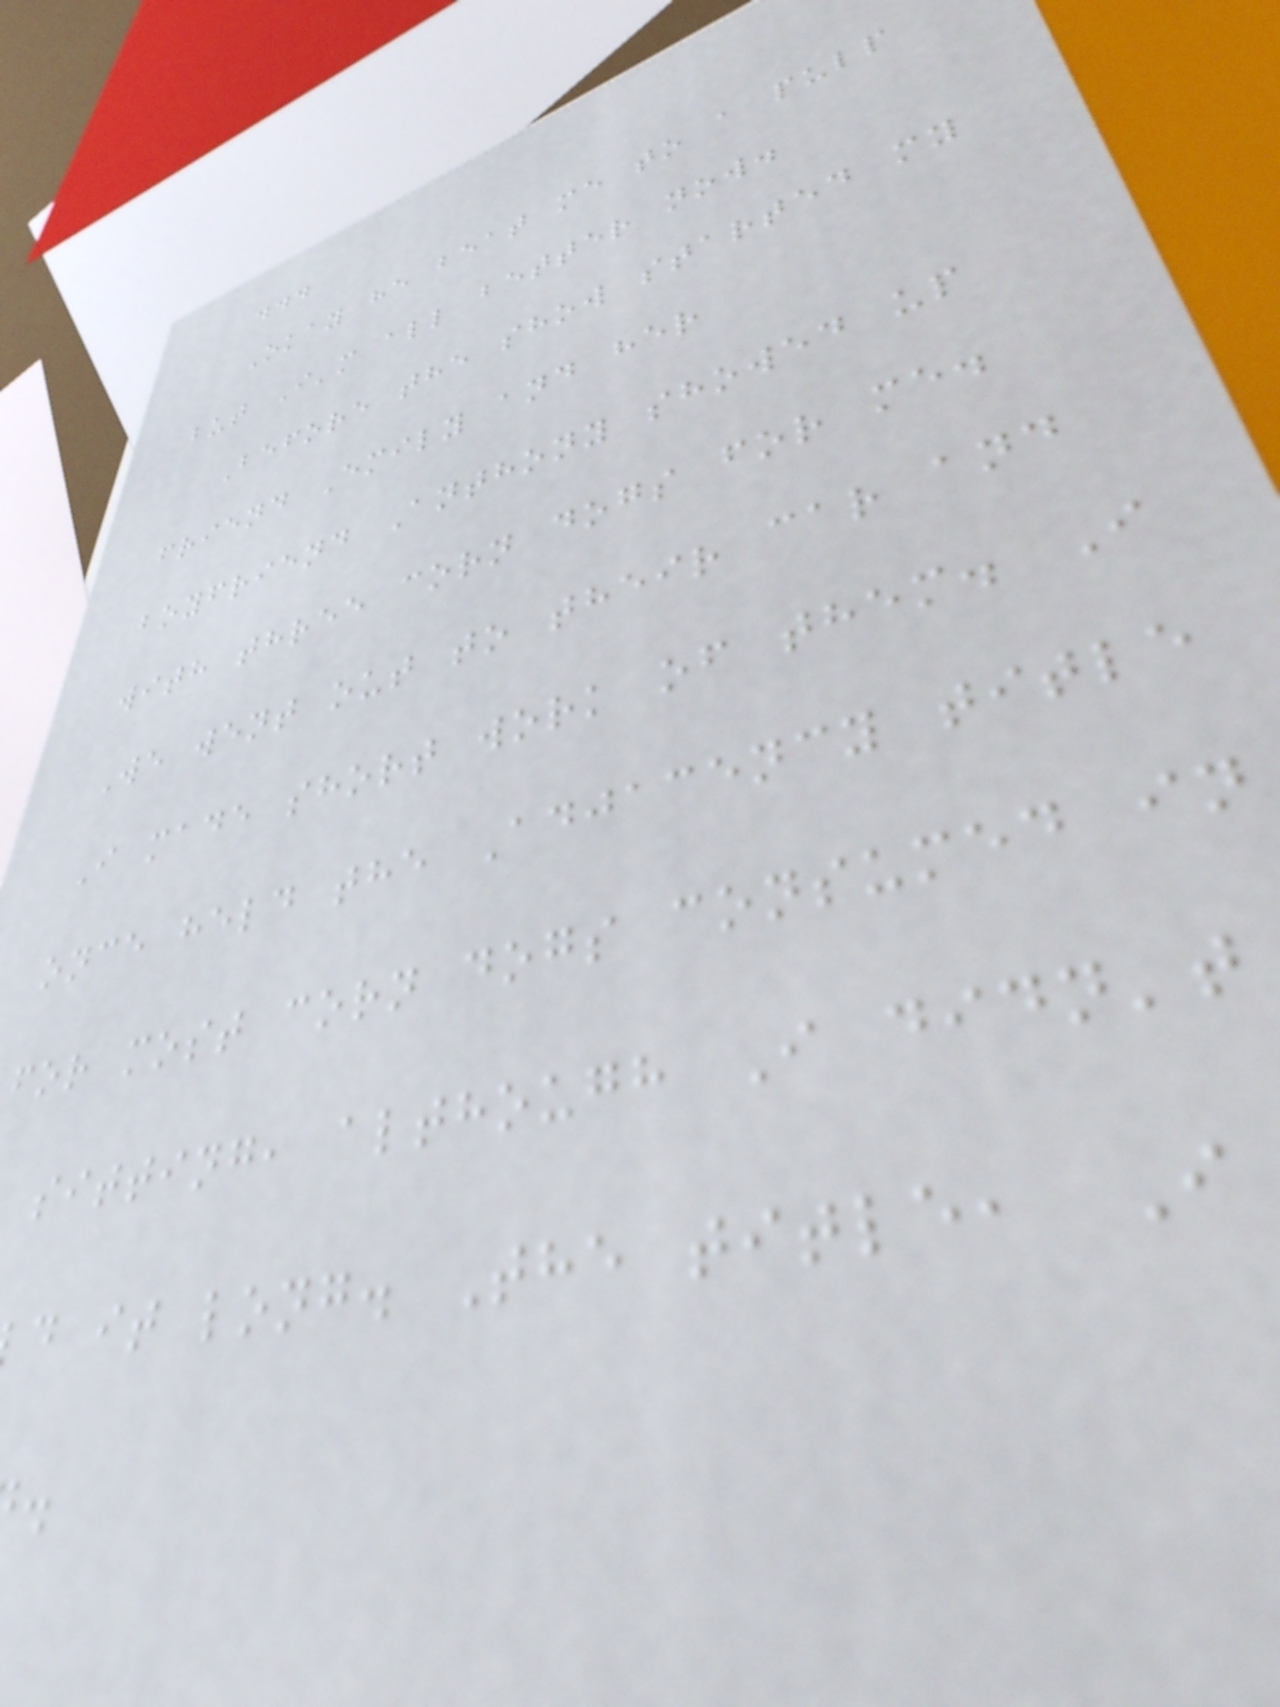...
Okay he beat me to a pulp
but I'm all better now.
Before the show started my
friend Emily and her
boyfriend Anthony showed up
with three corn dogs for me.
We went out to their car and
I made short work of them. I
once held the Adjacency title
for most corn dogs consumed in
sitting, although I didn't
d it long. The title, I
